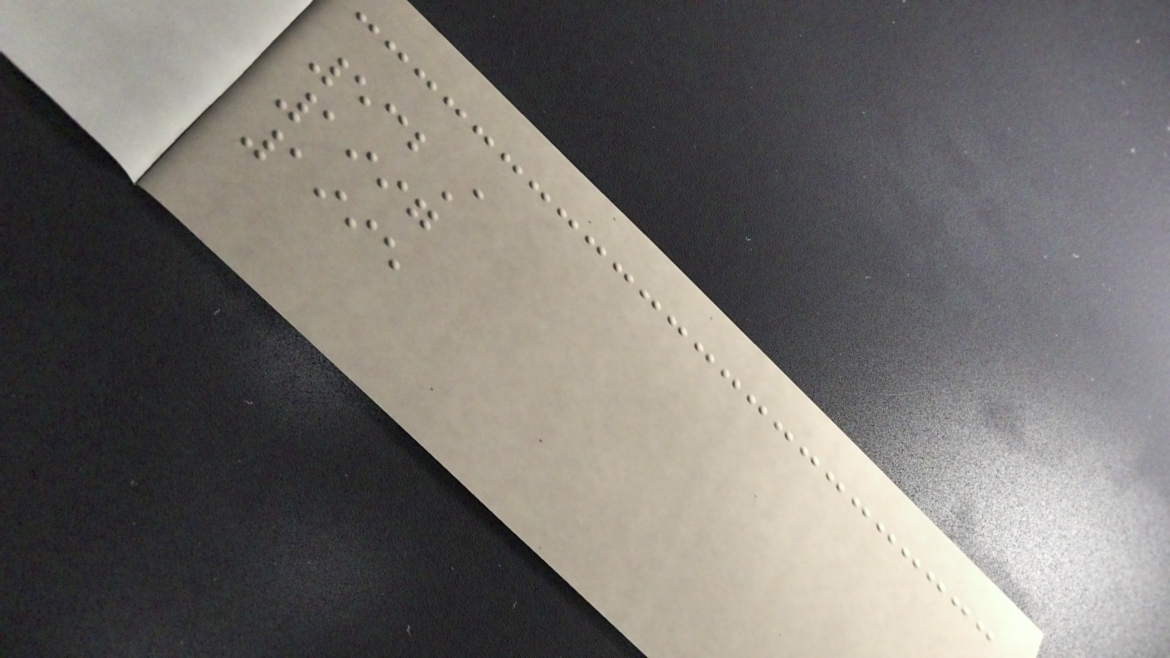532A
1997
1995
